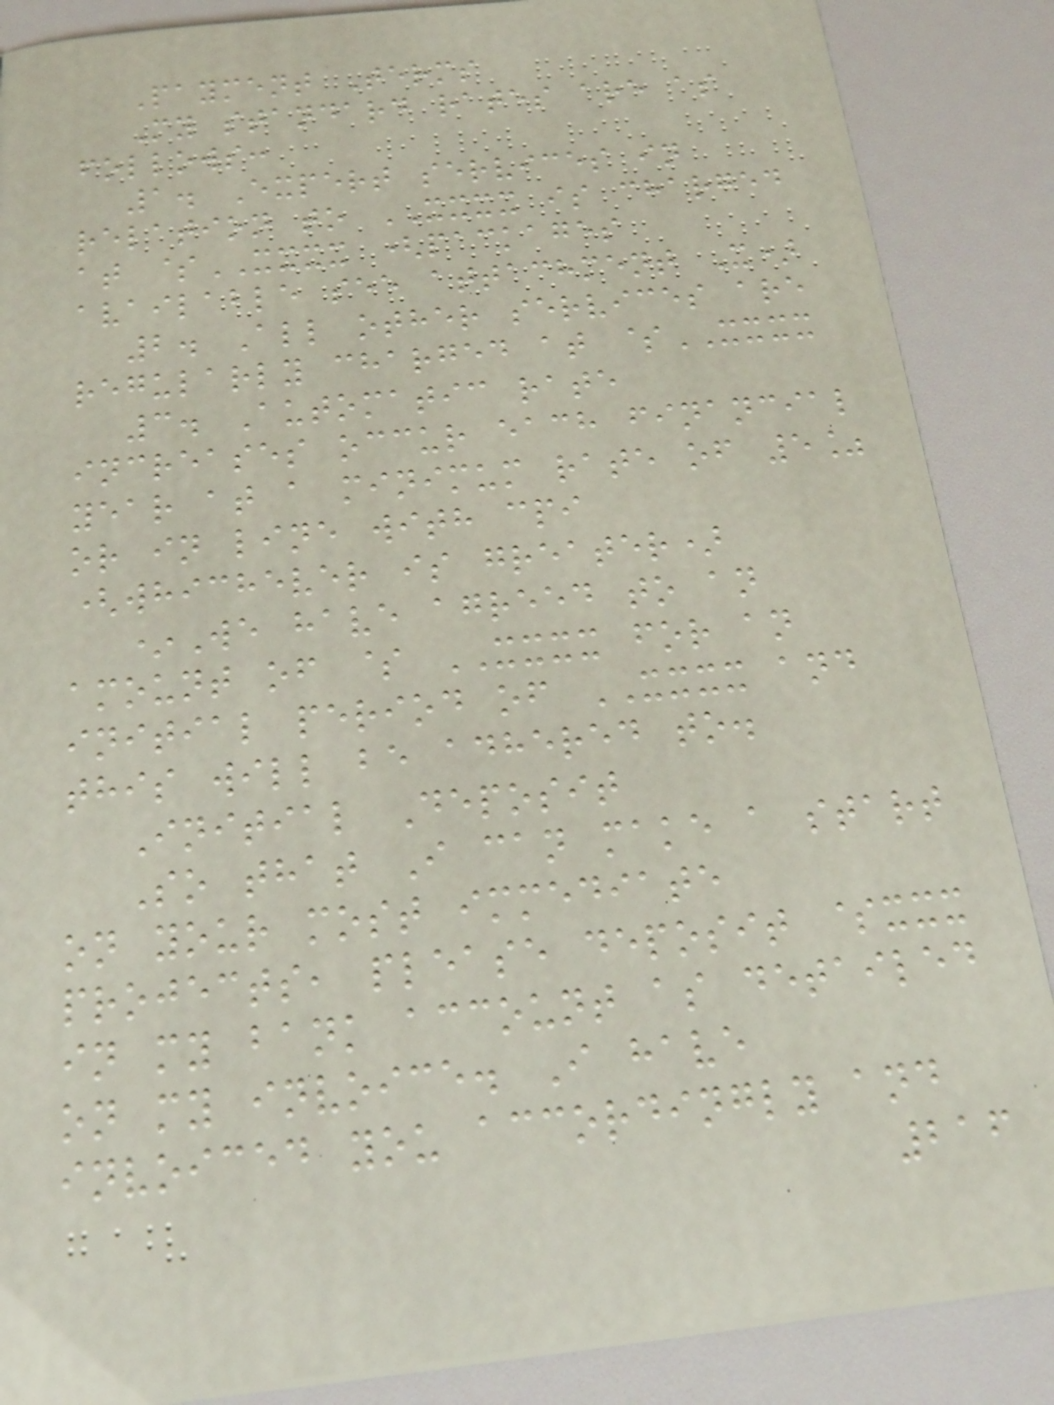Payment Terms
My standard rates are as
follows:
1. Expert services in
relation to XXXX is charged
at $XXXX (packages
available see attachment X)
2. All other services are
regularly charged at $XXXX
3. Automatic rate
increases occur each financial
year at a minimum rate of 5%
or in line with cpi
(whichever is greater)
*We have agreed to an
amount of $ XXXX for an
initial period of XXXX and
this will be adhered to.
Initial Deposit
So that I can make a start
on your most immediate
projects, please deposit $xxx
in my bank account as detailed
on my invoice. I have
invoiced you accordingly and
216
